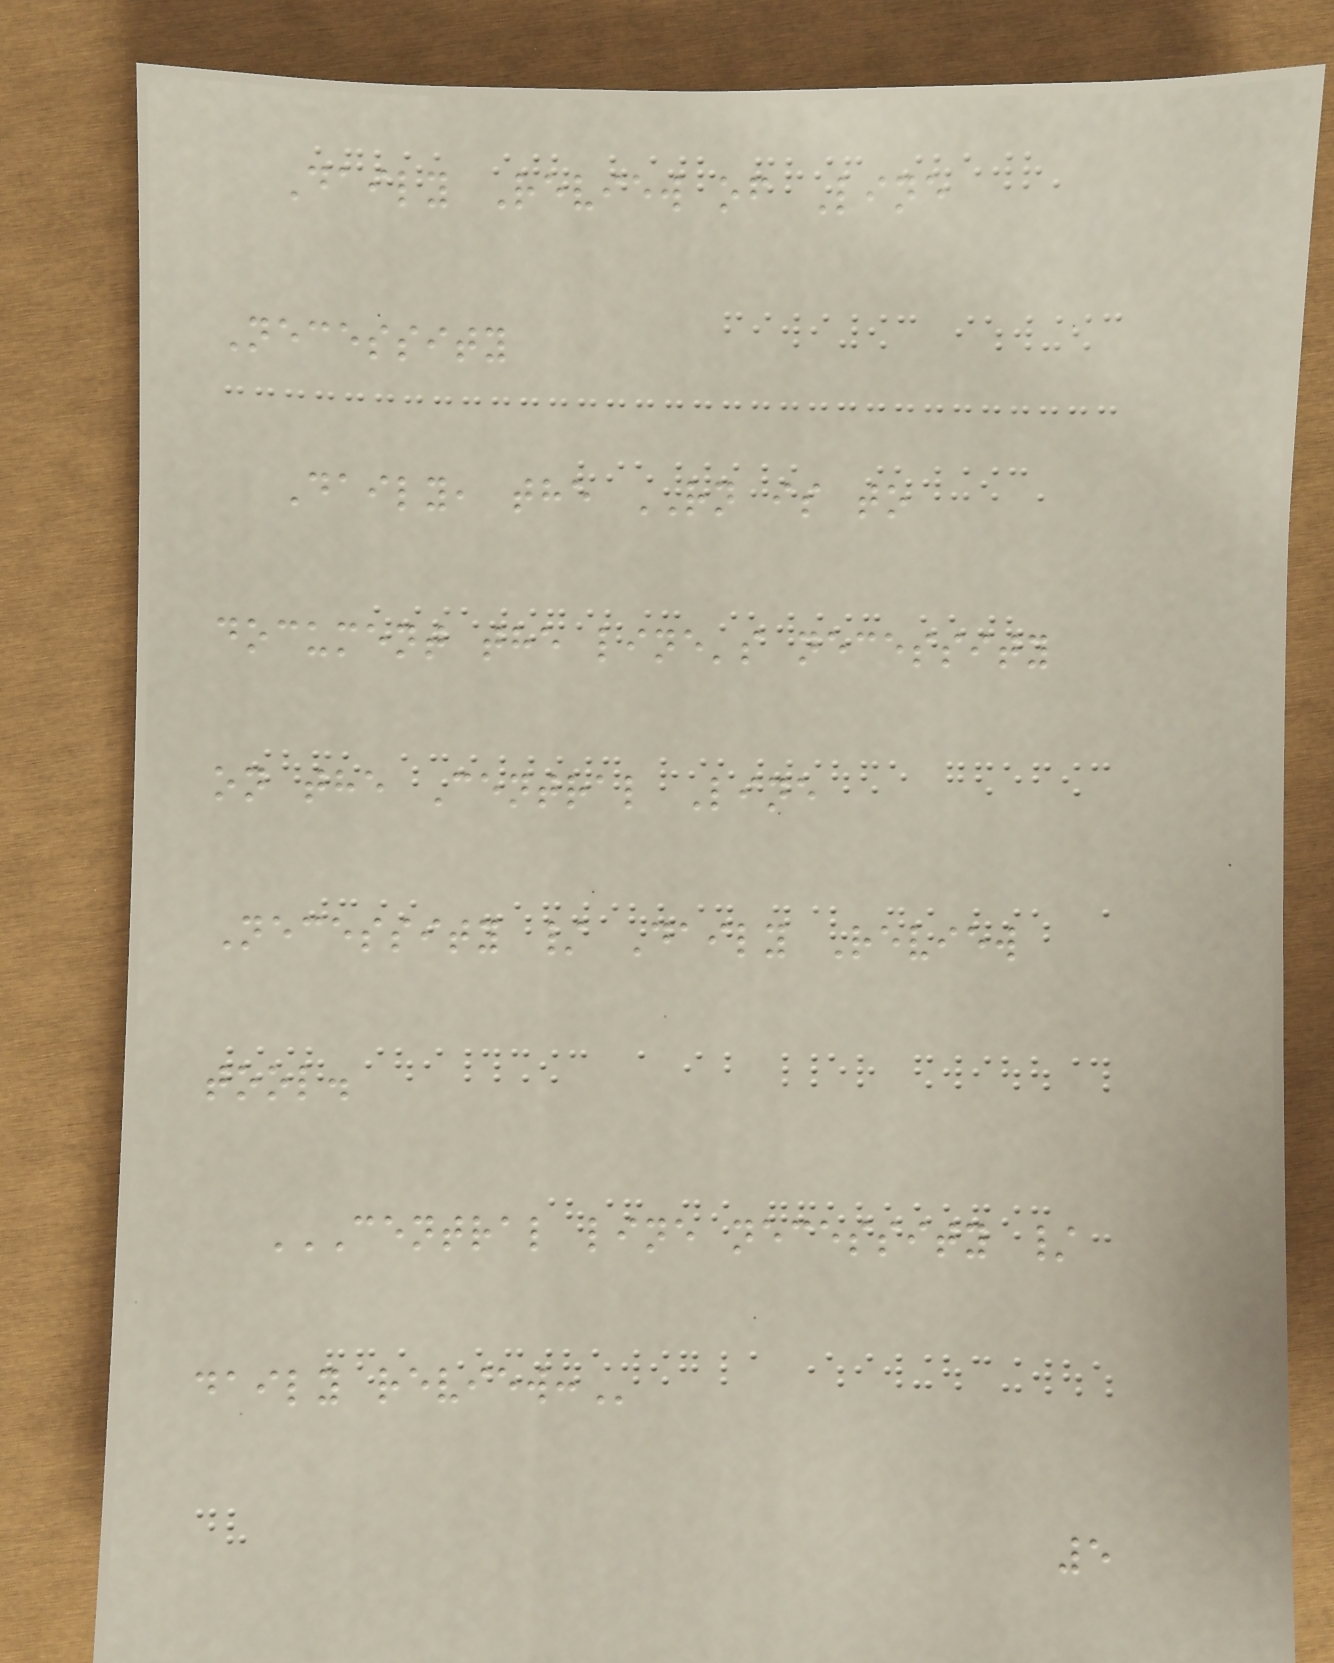Daily Review of Line
Necessity
Daily, the RN is to
document the line's necessity
on the Central Line
Necessity / Daily Review
tool.
CENTRAL LINE NECESSITY /
DAILY REVIEW:
5
